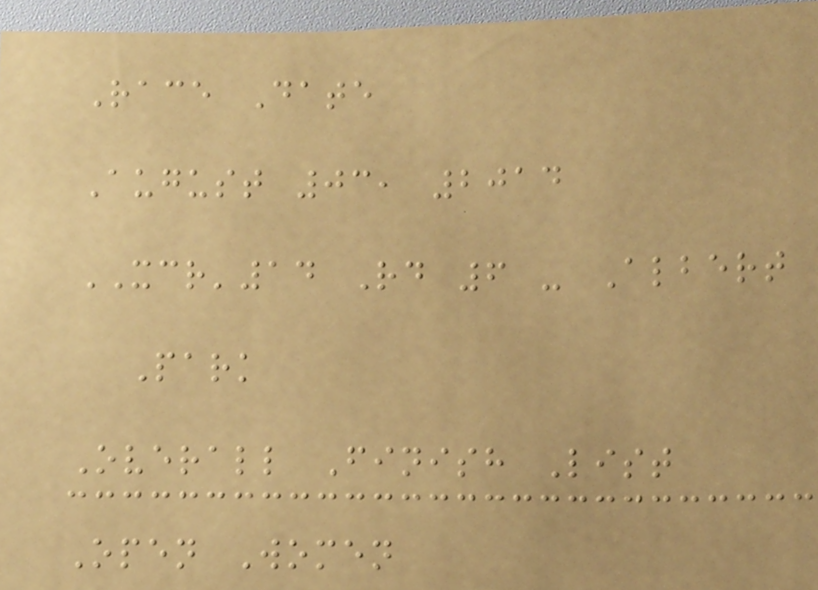Race Date
August 03, 2014
XCR'14 Rd 6 - Albert
Park
Overall Finish List
Open Women
